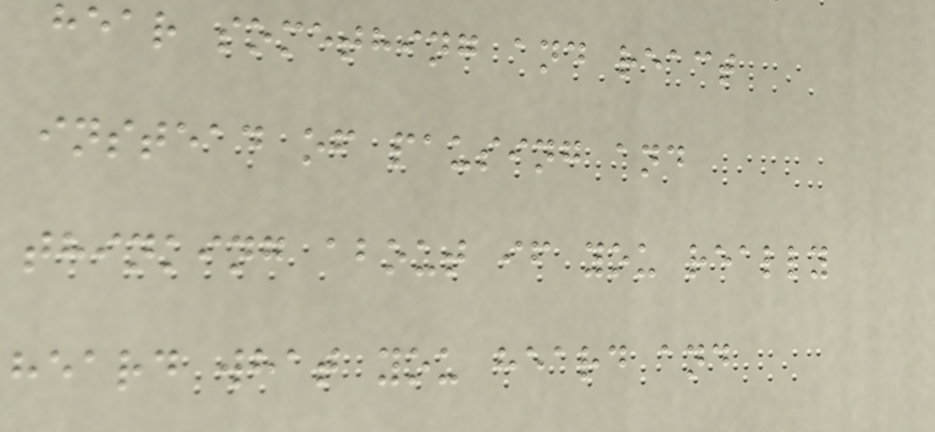hear something and react
instead of pausing and
thinking about if you really
heard what you heard and
